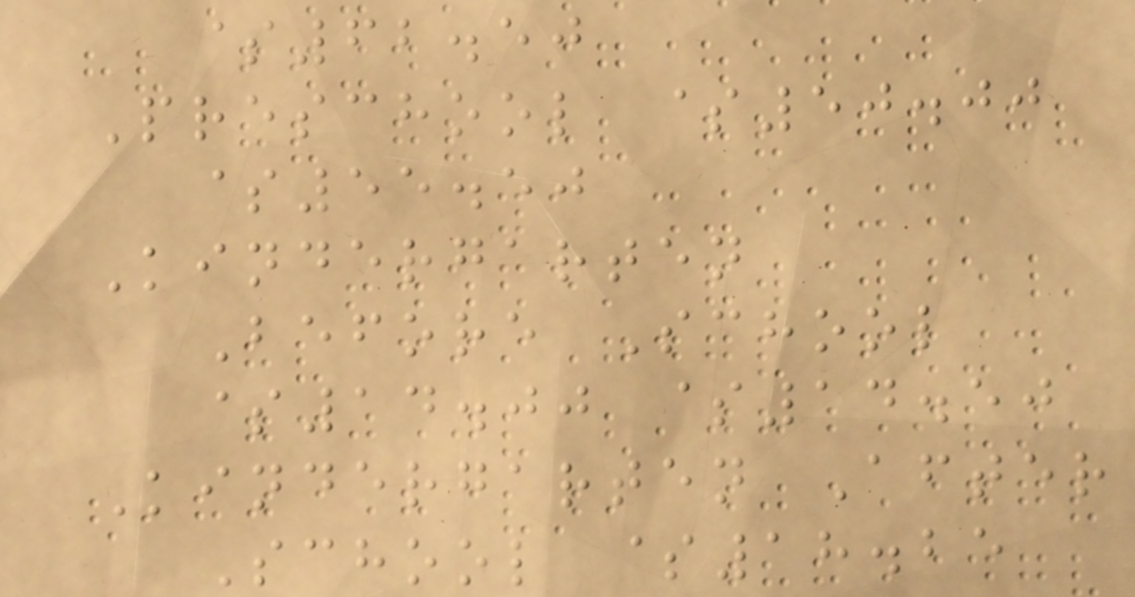$62.50
Preschool $50.00
$55.50
Kindergarten
Before School
$14.00 $14.50
Kindergarten After
School $18.25
